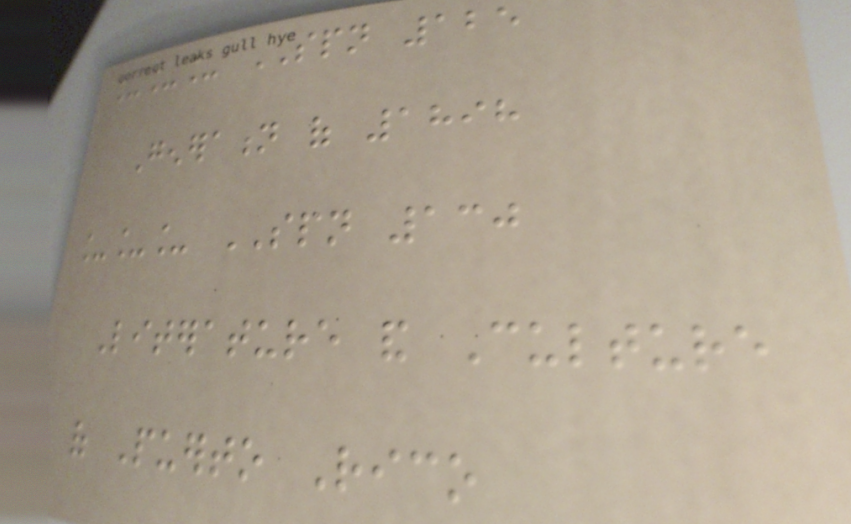___ SPN 125
Generation of 1898
___ SPN 130
Literature and Culture
of Puerto Rico
